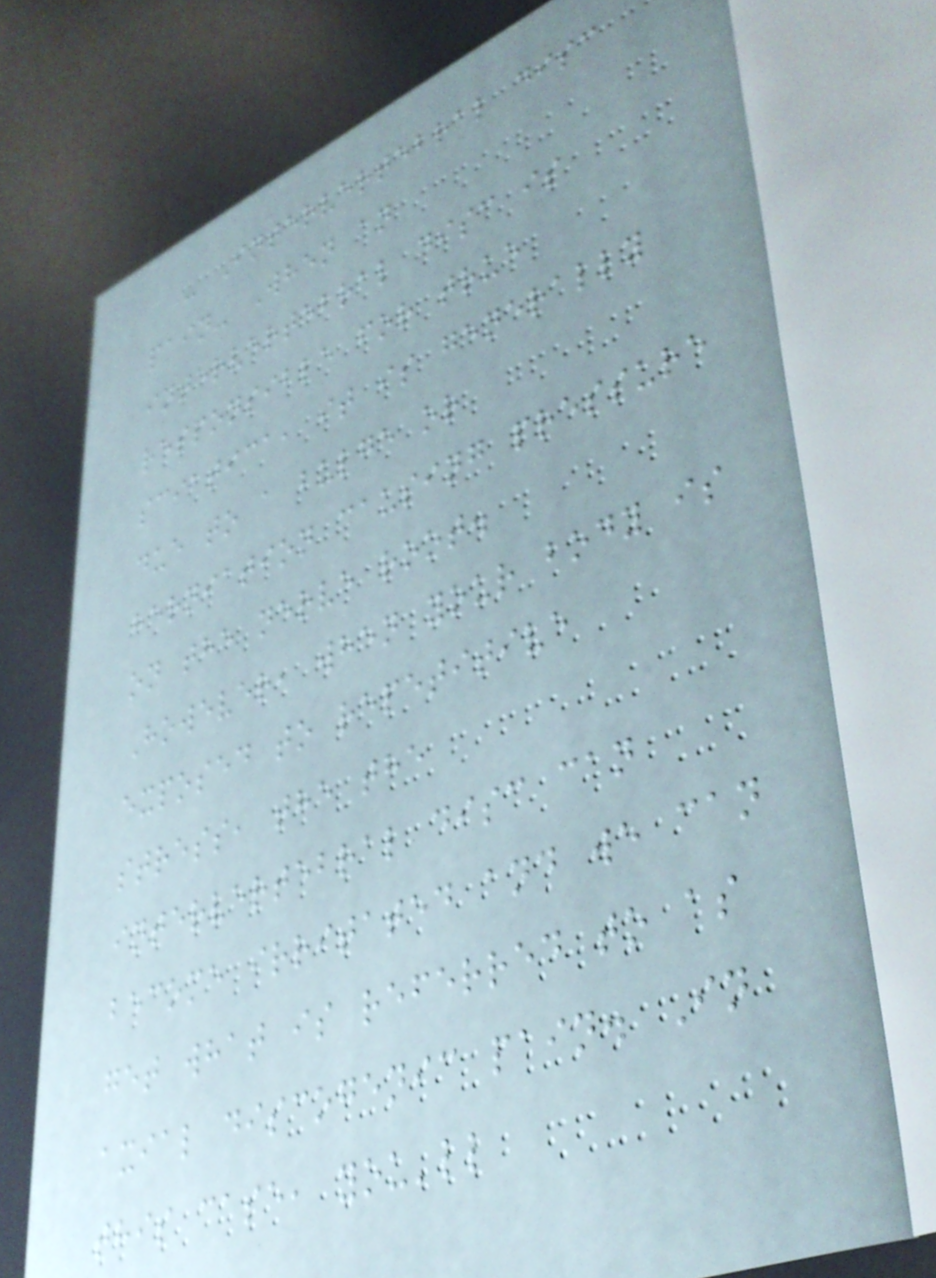- Intervertebral disc
pain- When an
intervertebral disc is
responsible for true
sciatica, it is generally
due to a bulge or
herniation causing pressure
on the nerve root.
However, when your body is
exposed to repetitive
stress, the the
intervertebral disc can
become irritated and we can
get what is referred to as
axial discogenic pain. In
this case, you'll
